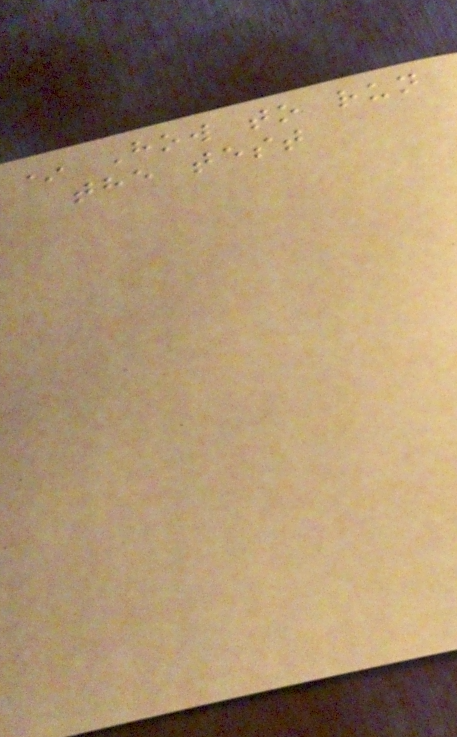* How to run
the test
